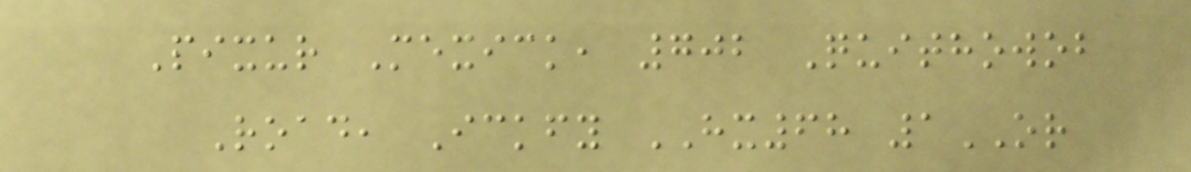Pixur Mexick, 702 Quithowob
Road, Ickfy HX68 1OR
